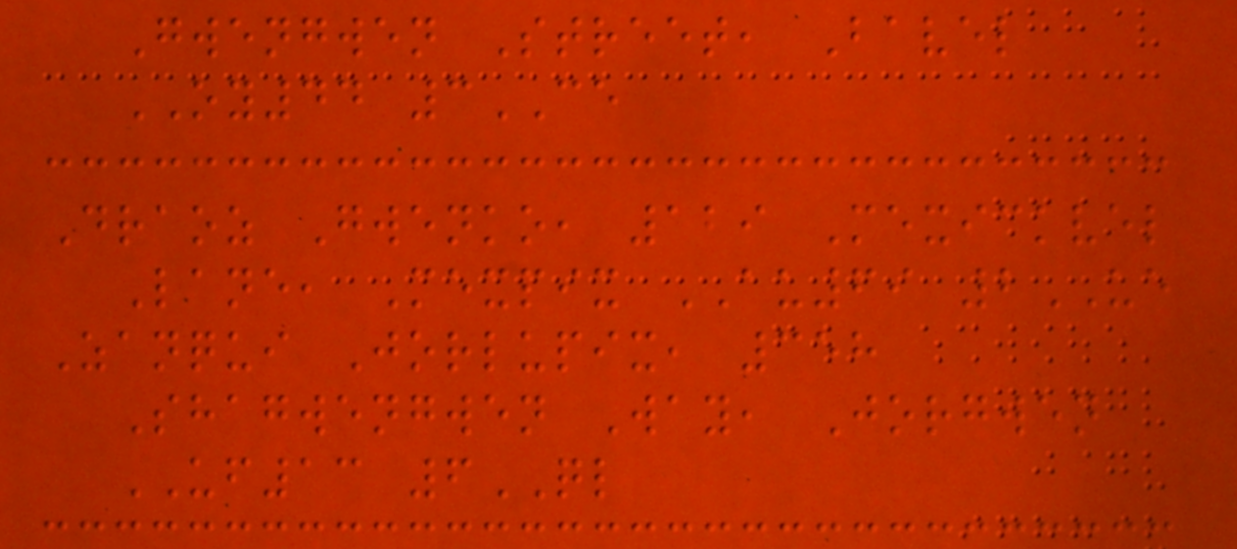Gwengwen Street, Bavel
OY44 3CE
Draoz Gwenko, 129 Mexickvel
Lane, Mexpix AU69 2UE
Zanqui Jorlupix, 358
Shagwengwen Way, Jorgwen
UF13 6QL
